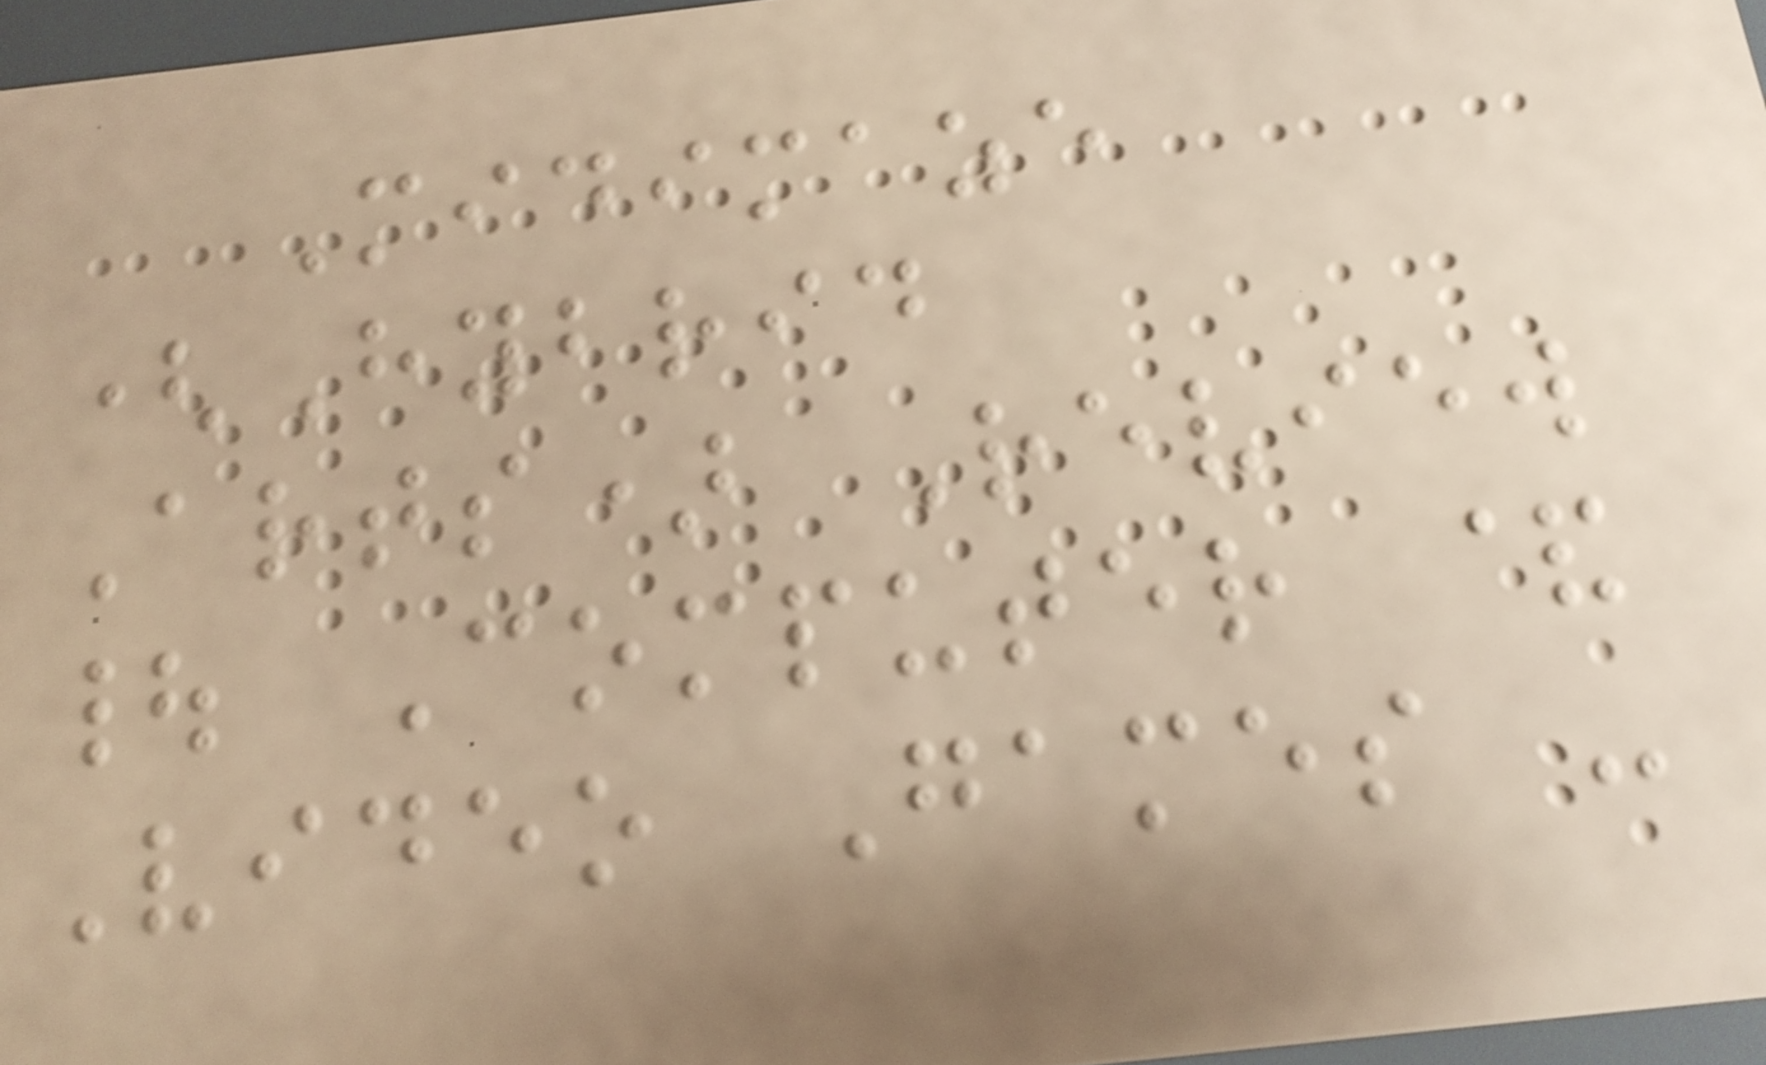Midimaze
(Hybrid
Arts) Review
| Computer &
Video Games -
